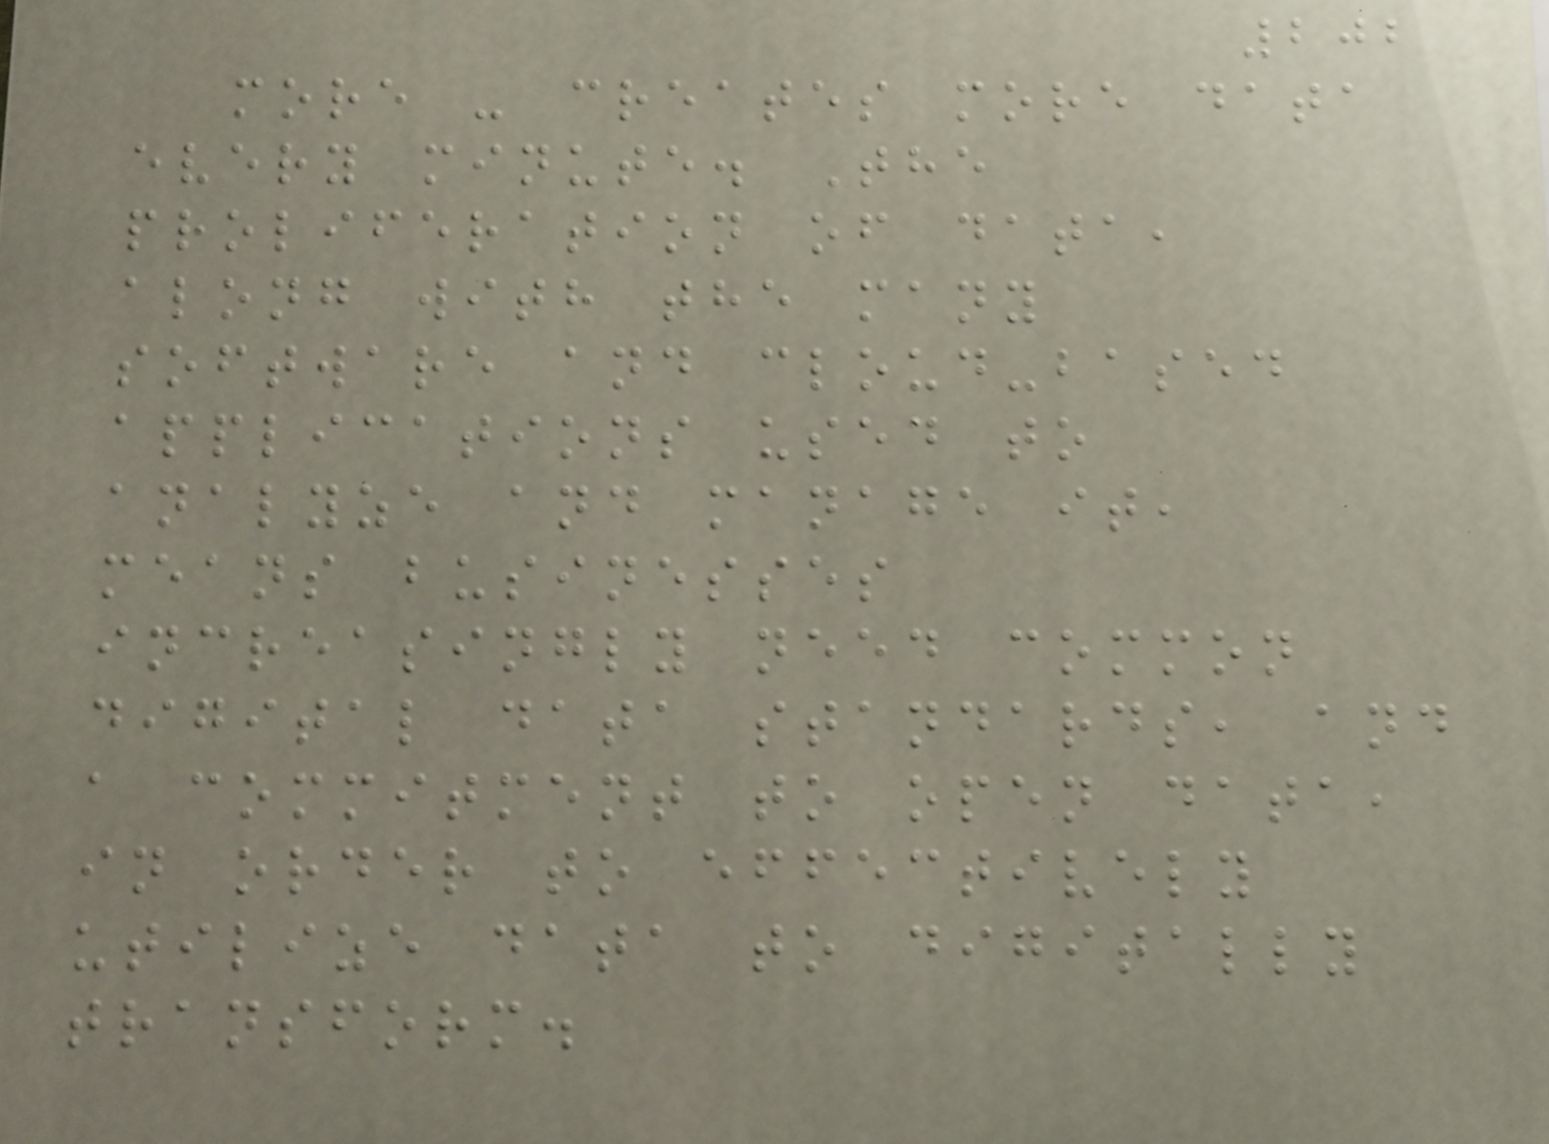202
more - creates more data
every minute. The
proliferation of data,
along with the many
software and cloud-based
applications used to
analyze and manage it,
means businesses
increasingly need common
digital data standards, and
a commitment to open data,
in order to effectively
utilize data to digitally
transform.
